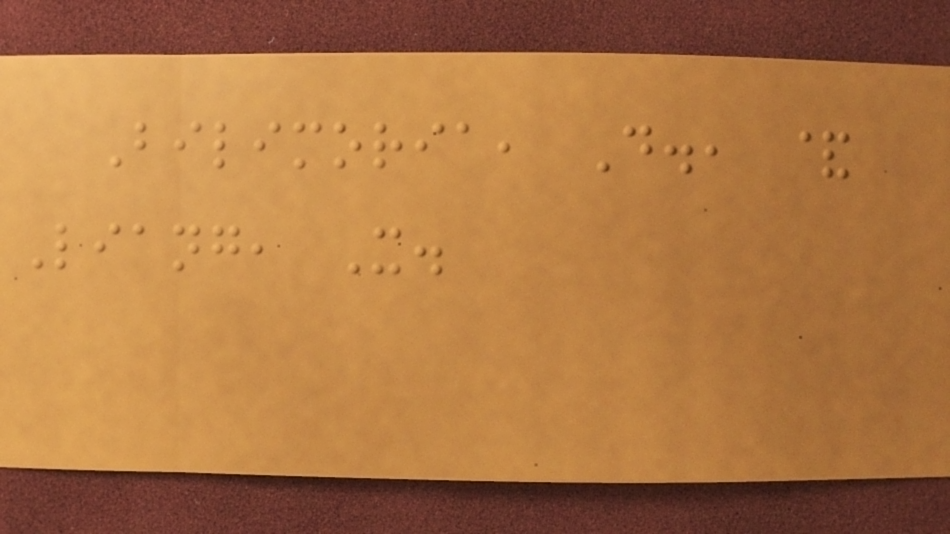Bilimoria, D., &
Liang, X.
